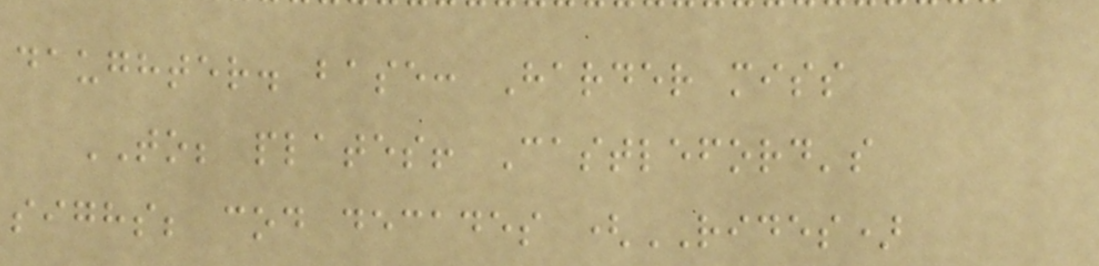daughter. base: Harder miss
TO; plates! Castleford's
sighs; cod decades (RIDES)
